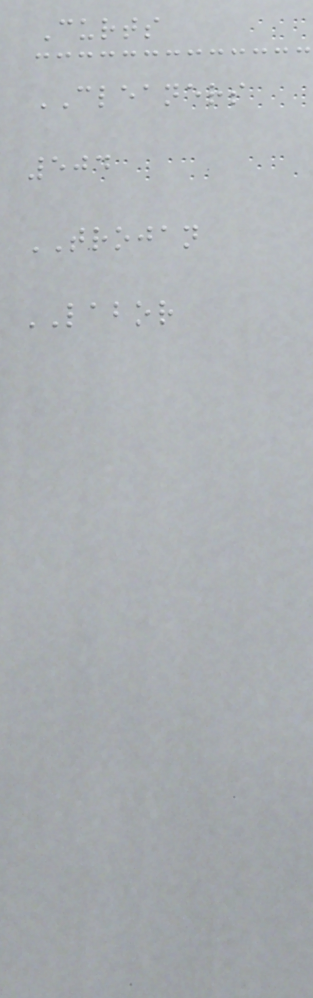Curts
CLEANERS
504
TROJAN
LABOR
